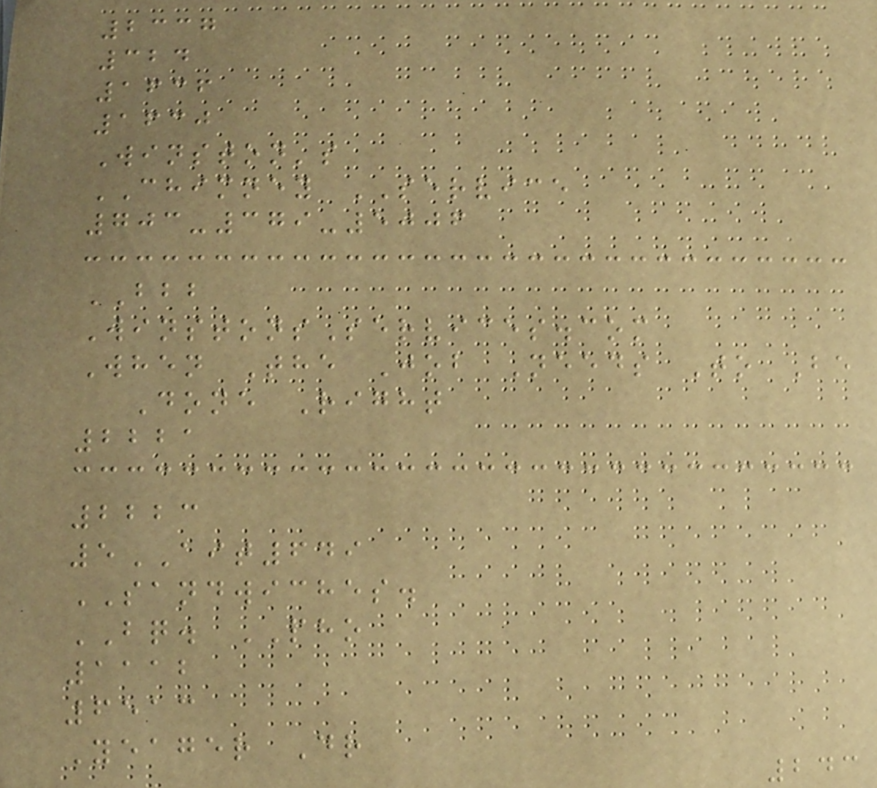2337
324
1636
1630
Winston's
CHIMNEY SERVICE
703-379-5006
BBB
WinstonsServices.com
When The Job Needs To Be
Done Right
2221
2223
5AIT649
SANDWICHES.
BQ. PHO
1112
6513
Yeager Dr
243
